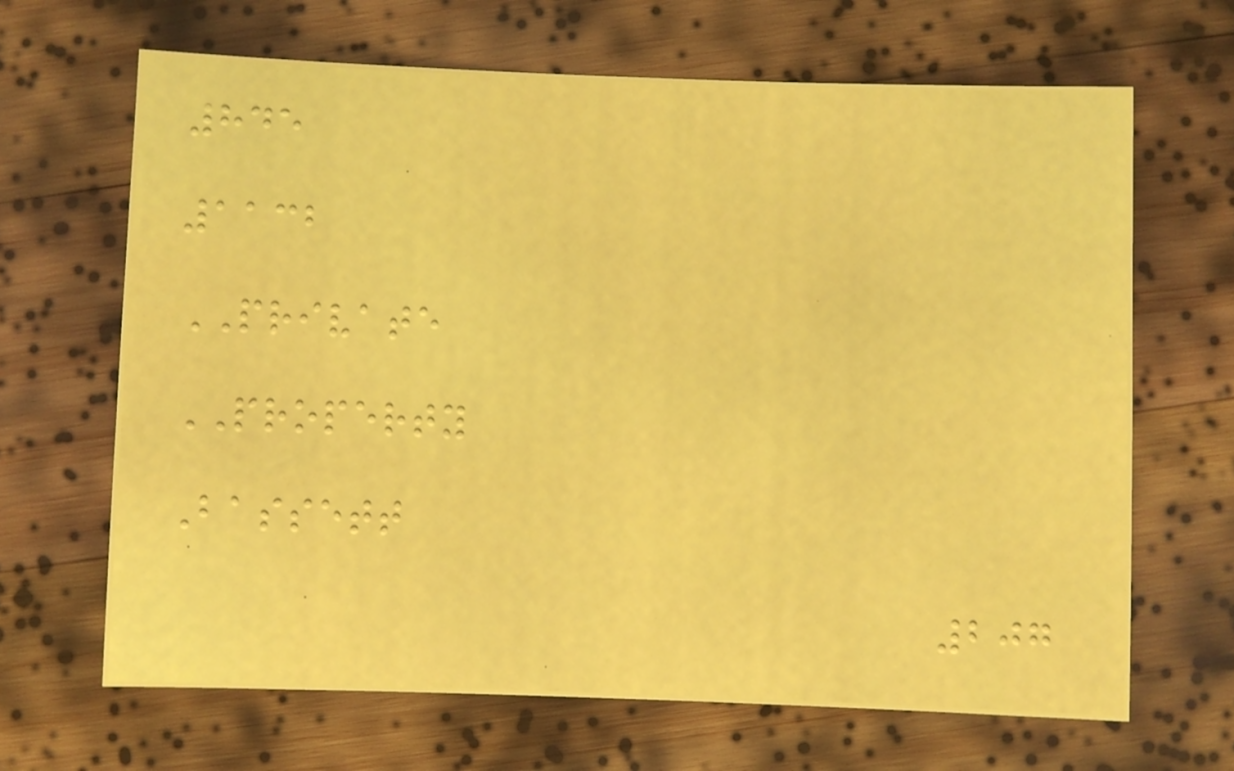845
1132
PRIVATE
PROPERTY
Bassett
207
